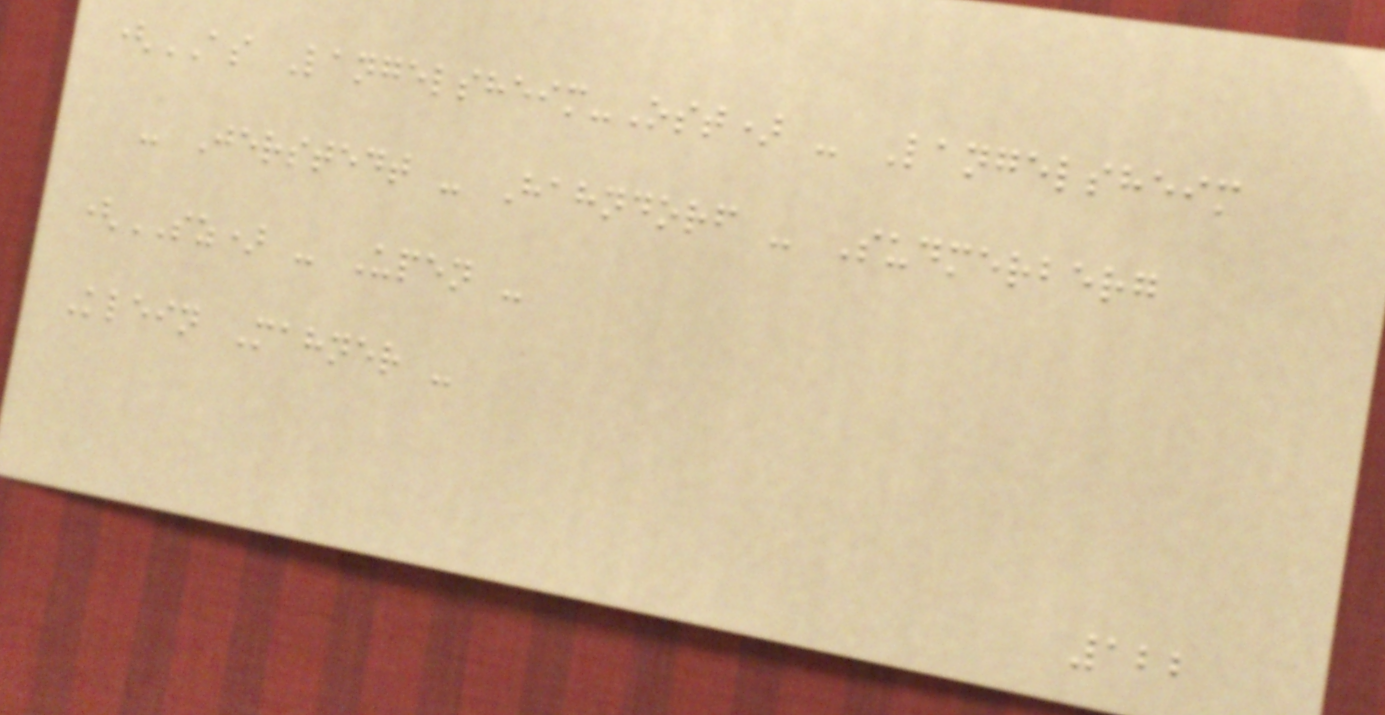(AS Langelsheim-Ost) - Langelsheim
- Jerstedt - Hahndorf - Sudmerberg
(SZ) - Upen -
Klein Mahner -
122
